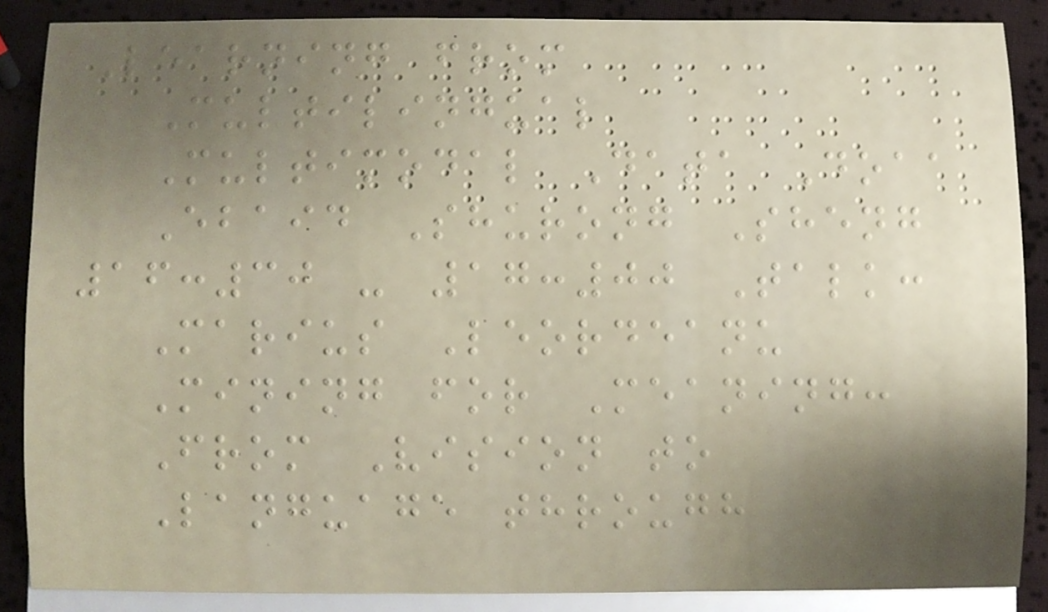Learning from
Multilingual
Multimodal Data Doaa
Ebaid Shurong Sheng
16:30 - 17:00 Talk:
Marius Leordeanu
Mining for Meaning:
From Vision to
Language through
